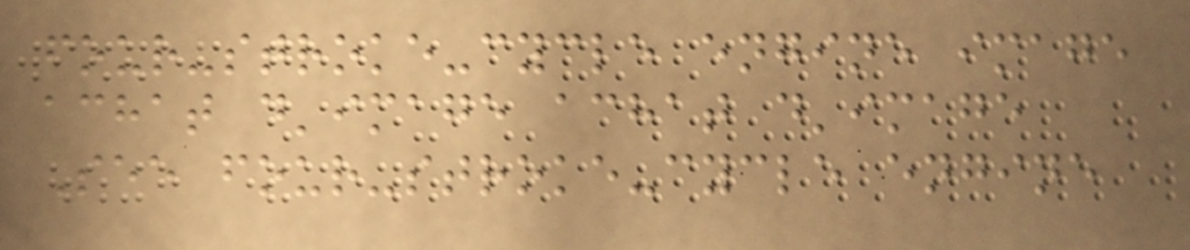four-stroke-cycle engine image
achat d'image achat d'image
See four-stroke-cycle engine
